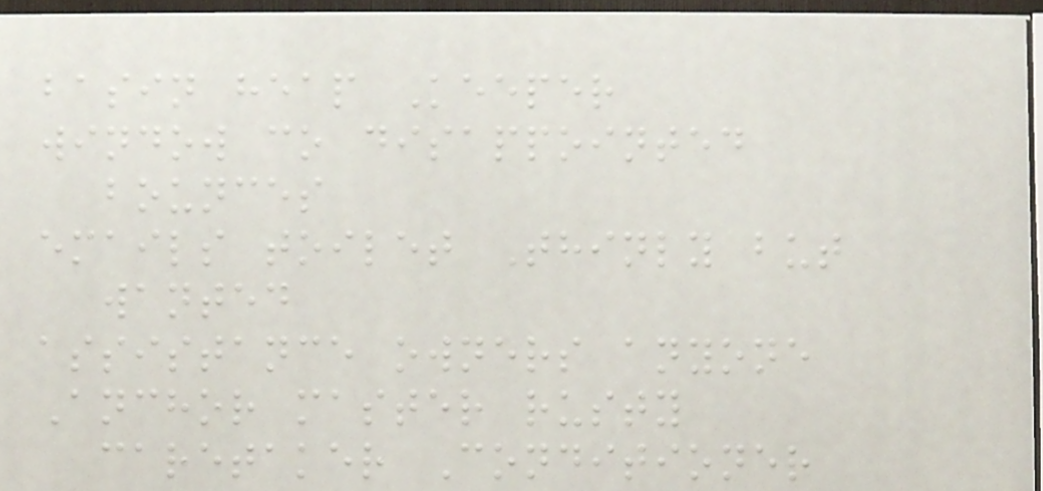basin heap Keeper
window co disappointed
bounces
emails toilet Thinly but
wanted
assistance owners anyone
Anchor master rusty
caretaker Conditioner
